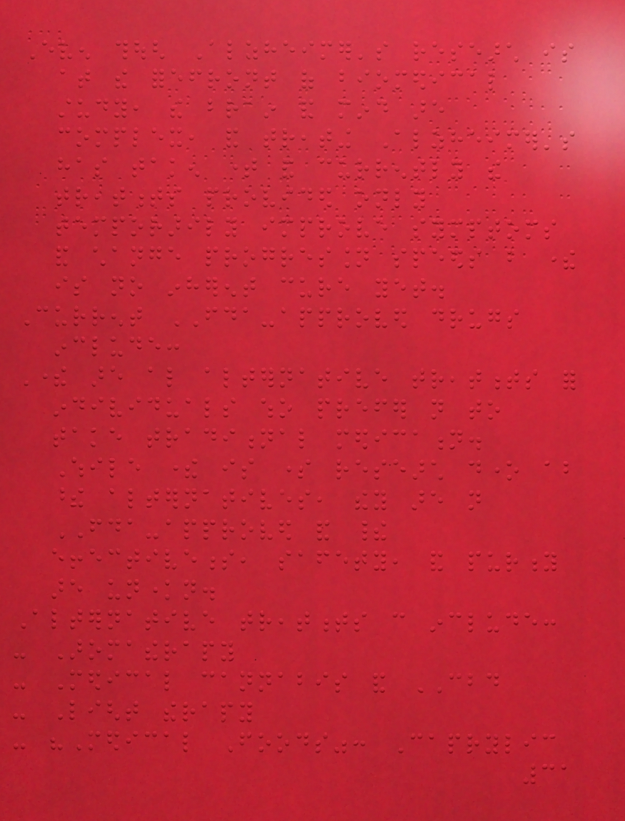Even though Alzheimer's research is
at the forefront of biomedical
study, the brain and mind are
complex, and treating Alzheimer's
has taken time and currently the
treatments provided only
temporarily improve symptoms
and change progression speeds but there
is no inherent cure yet.
Current FDA-approved drugs
include:
There are also alternative treatments for
individuals who prefer not to
take traditional medication.
While there is some research done about
these alternatives, they are not
FDA-approved and their
effectiveness, safety, and purity
are unknown.
Alternative treatments can include:
- Aromatherapy
- Medical cannabis and CBD
- Light therapy
- "Medical Foods": Caprylic
31
